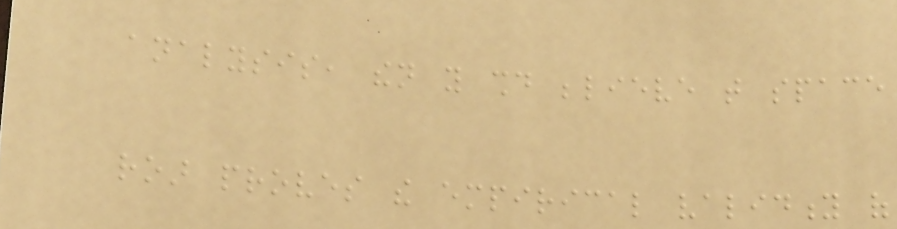analysis, then you should believe that space
roar proves the empirical validity of
